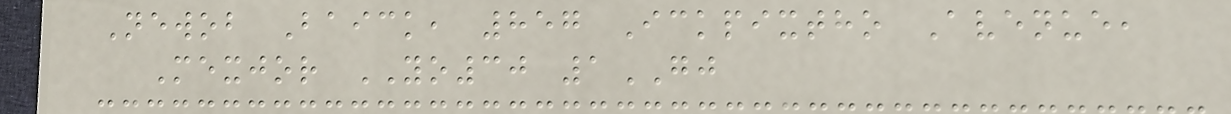Newob Baick, 857 Ickpixtho Avenue,
Mexjor YO30 1GJ
